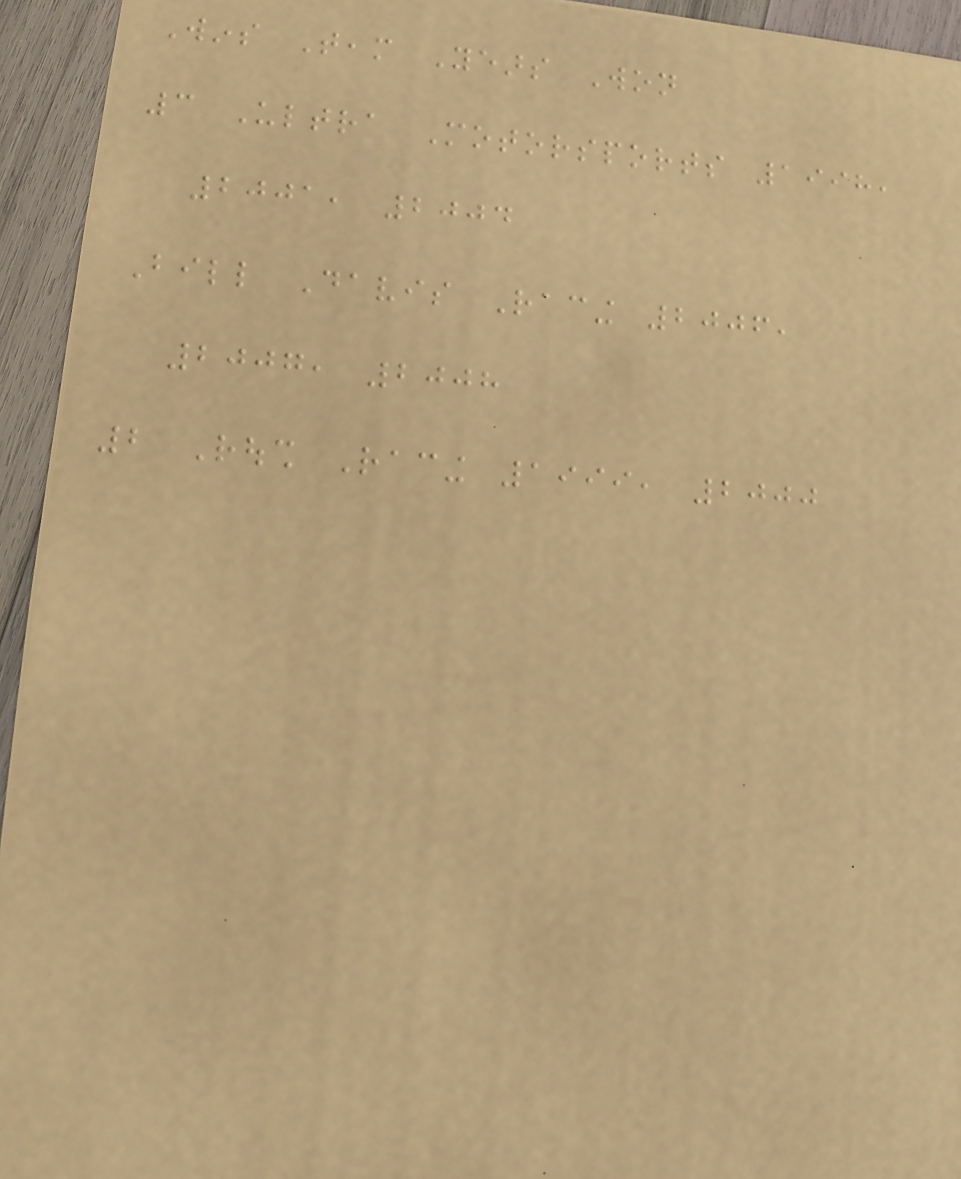Wins Team Years Won
3 Ultra Motorsports 1998,
2001, 2004
Bill Davis Racing 2006,
2007, 2008
2 Roush Racing 1999, 2000
